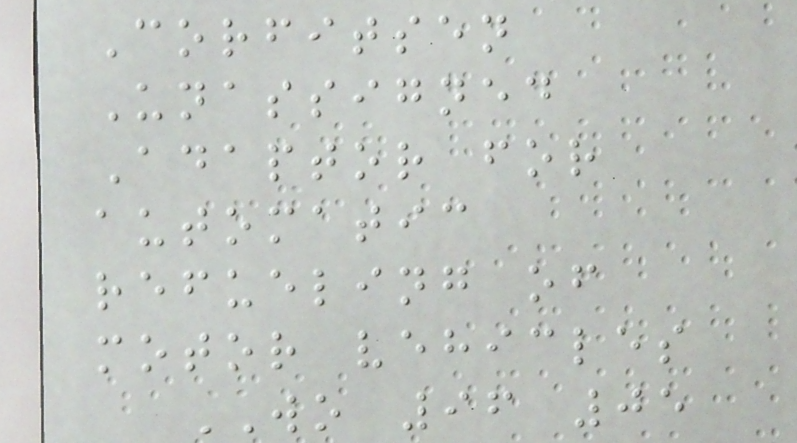Corfitsen
Unassigned
Adaptor for
automatic
refueling of
motor vehicles
WO 96 05
